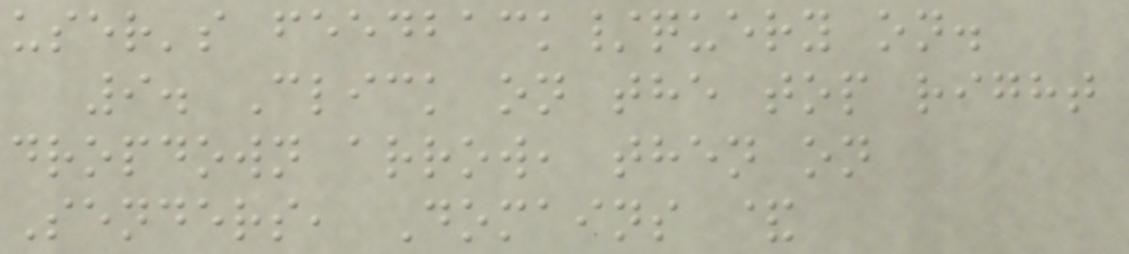user's feedback/query on.
9. Click on the top right
dropdown arrow, then on
Senders, Domains &
